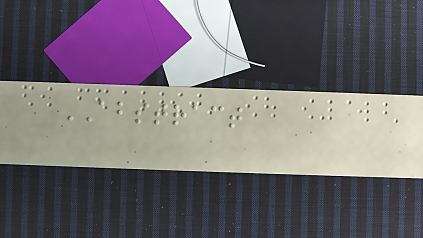ABSTRACT
